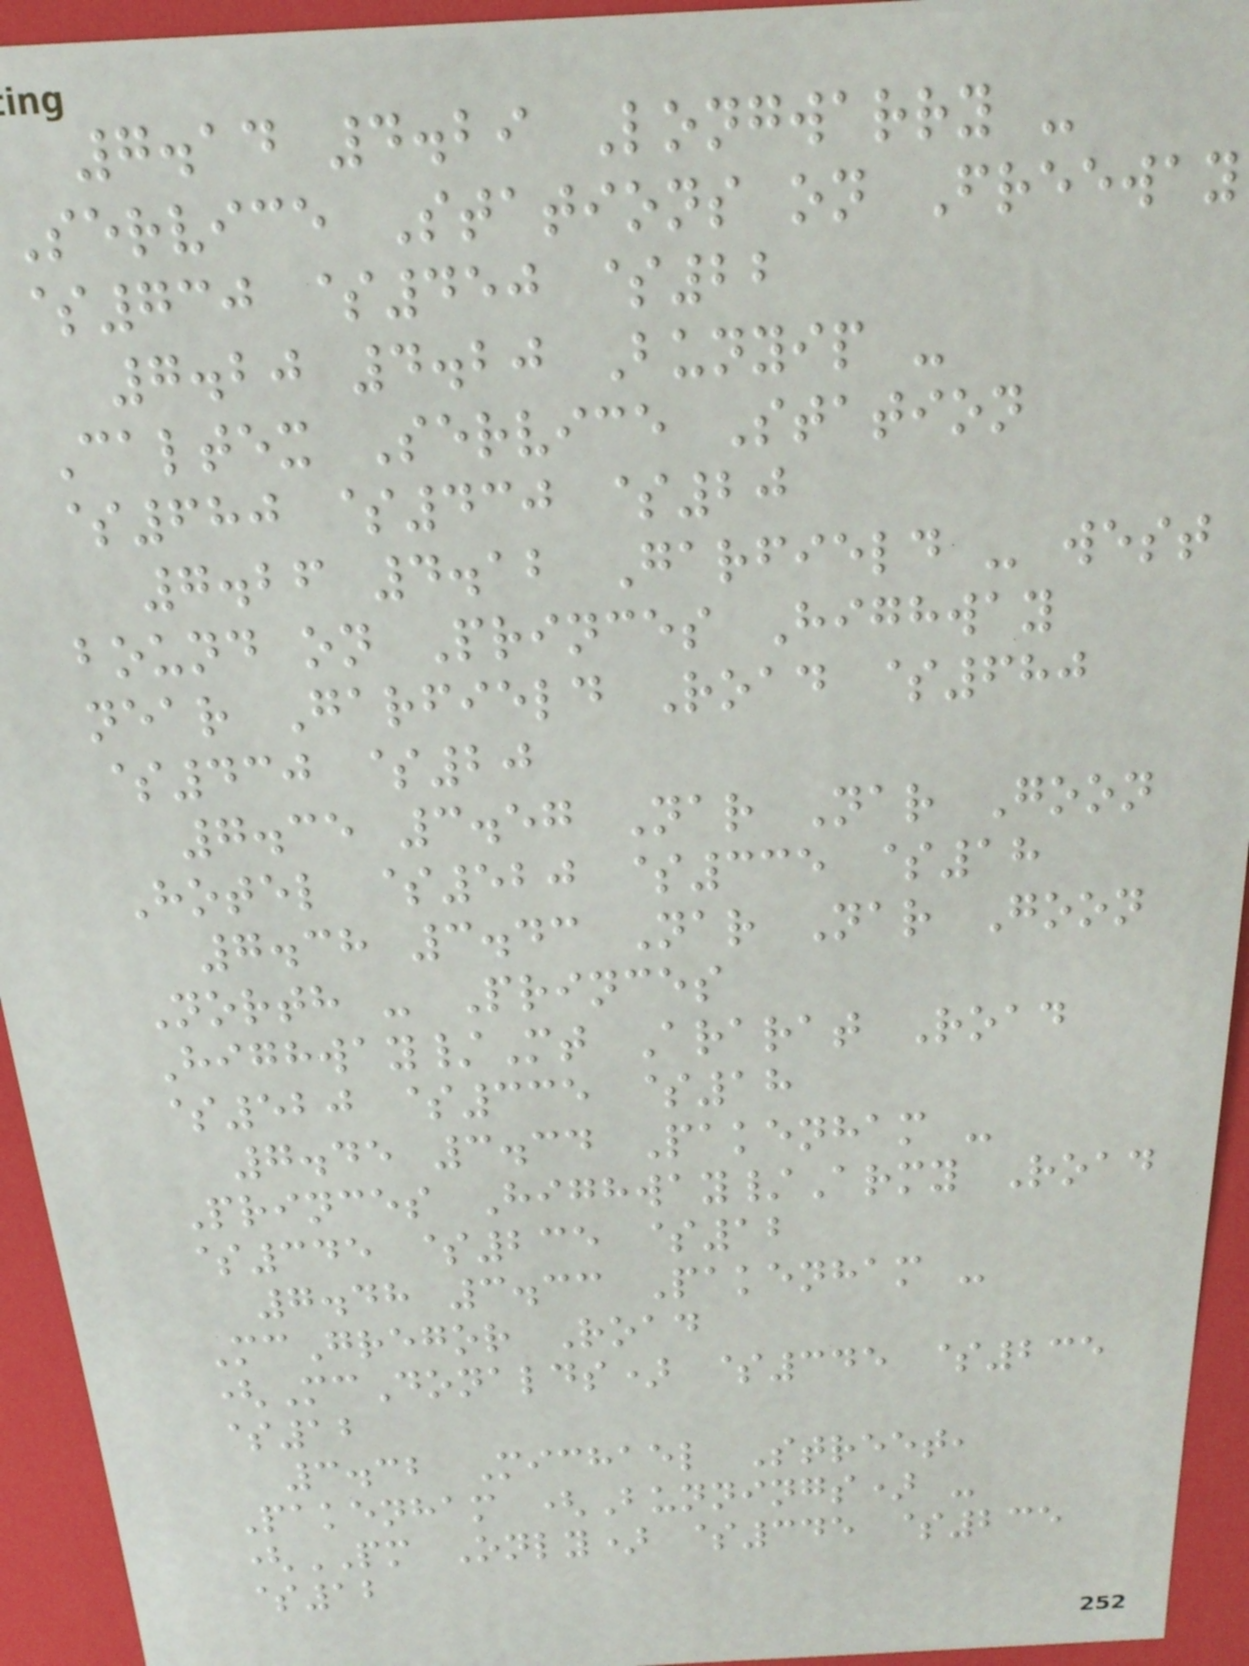7.14 4.29 Longwarry -
Service Stations on Freeway
$730 $450 $22
7.20 4.20 Bunyip -
Caltex Service Station
$680 $430 $20
7.26 4.12 Garfield - west
bound on Princes Highway
near Garfield Road $680
$430 $20
7.35 3.57 Nar Nar Goon
Hotel $520 $335 $18
7.38 3.43 Nar Nar Goon
North - Princes
Highway/Mt Ararat Road
$520 $335 $18
7.45 3.34 Pakenham -
Princes Highway/Army Road
$345 $235 $12
7.48 3.33 Pakenham -
McGregor Road
(McDonalds) $345 $235
$12
3.32 Michael Street,
Pakenham (Bunnings) -
(PM Only) $345 $235
$12
